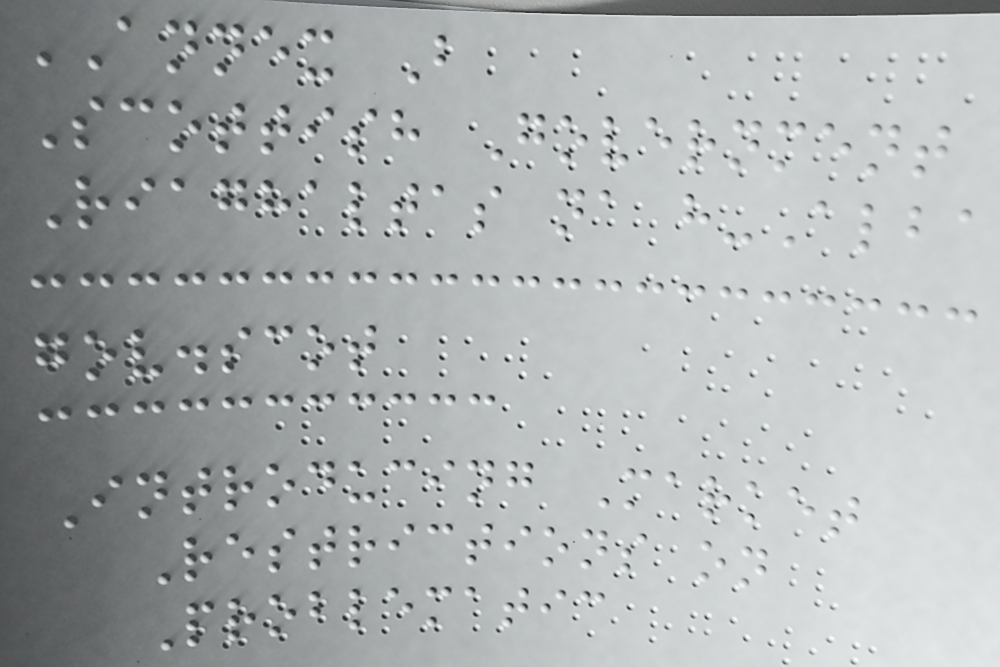ANNEX B
Scottish Government
Riaghaltas na h-Alba
gov.scot
Introducing Market
Restrictions on
Problematic
